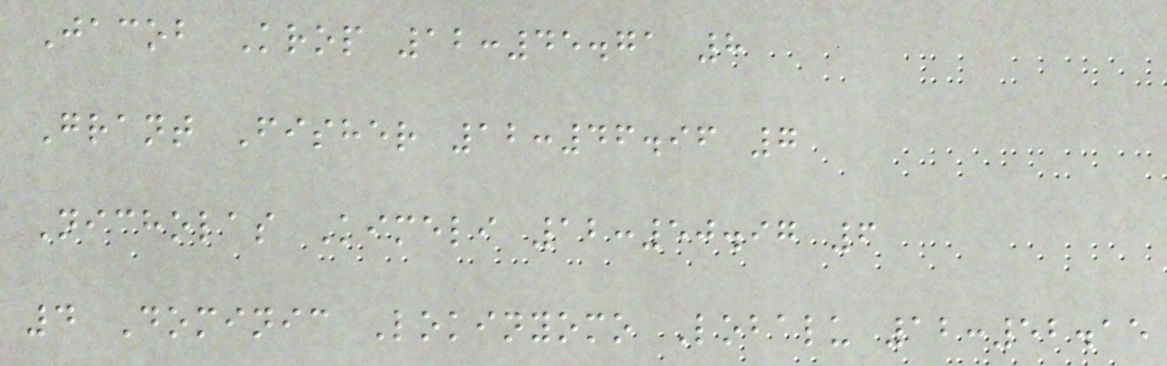Jacob Krop 12:45.71 8
Grant Fisher 12:46.96 7
Nicholas Kimeli 12:50.97 6
4 Dominic Lokinyomo Lobalu 12:52.15
